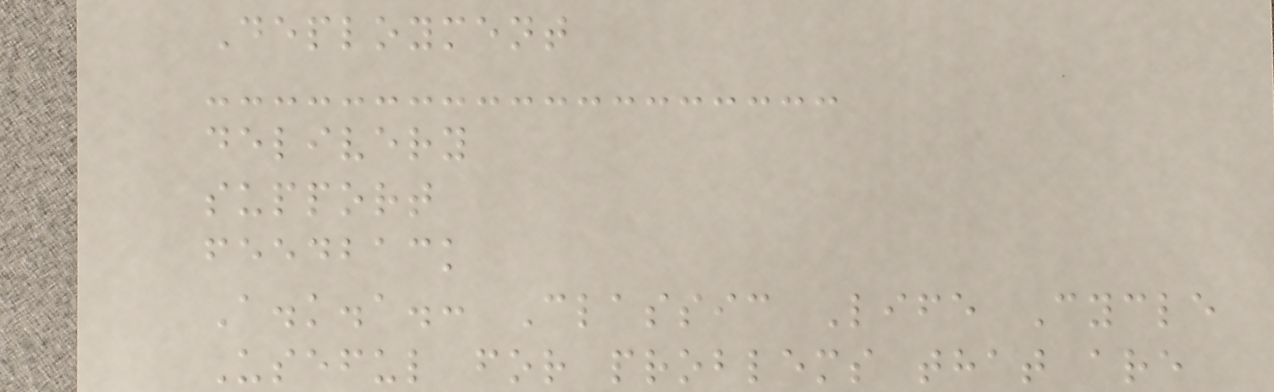Deployment
delivery
support
feedback
A.k.a.: Classic Life Cycle
Useful for problems that are
